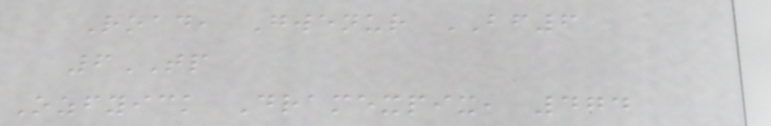Road, Gwenur BF6
6TP
Ozfyick Dramexpix, 474
